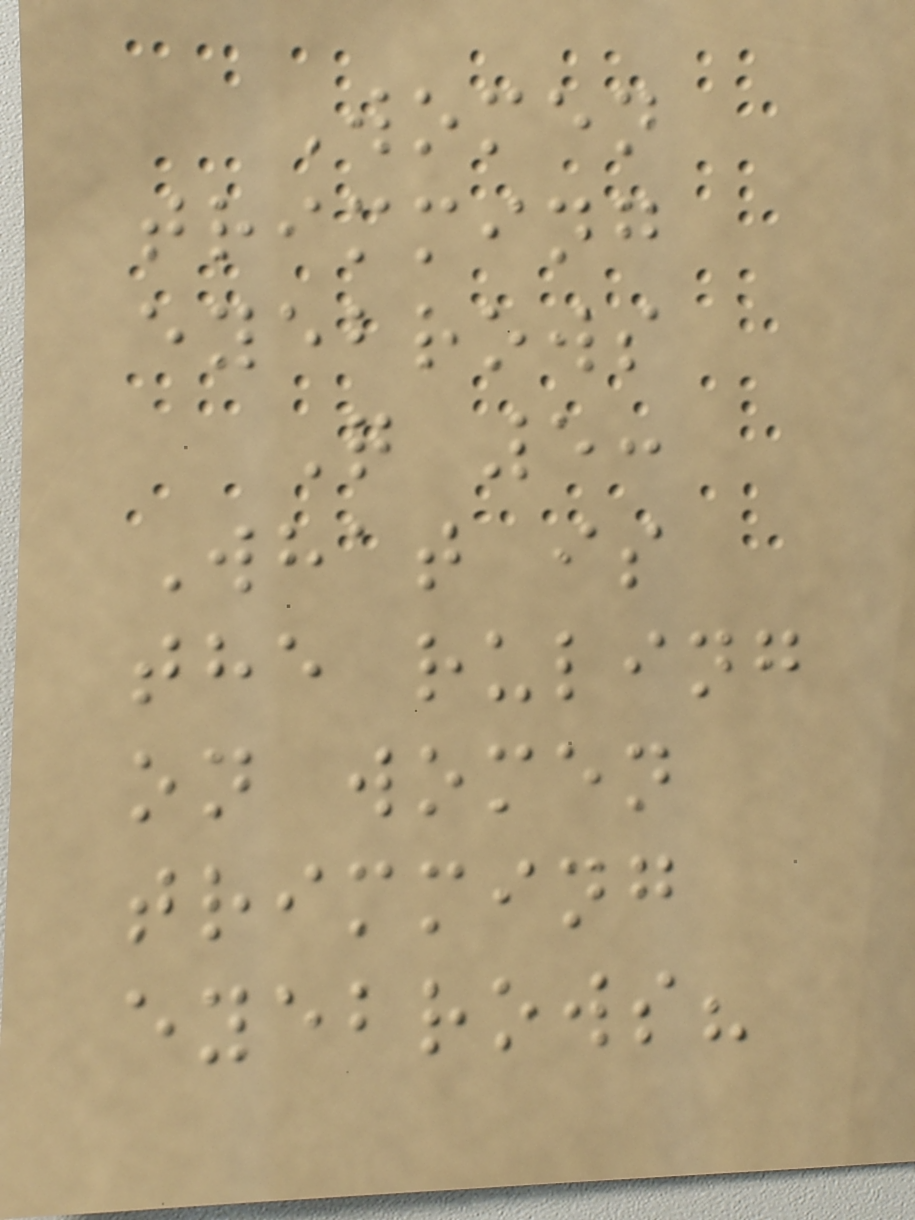Women
trimming
eyebrows
Q 5:
What is
the ruling
on women
trimming
eyebrows?
